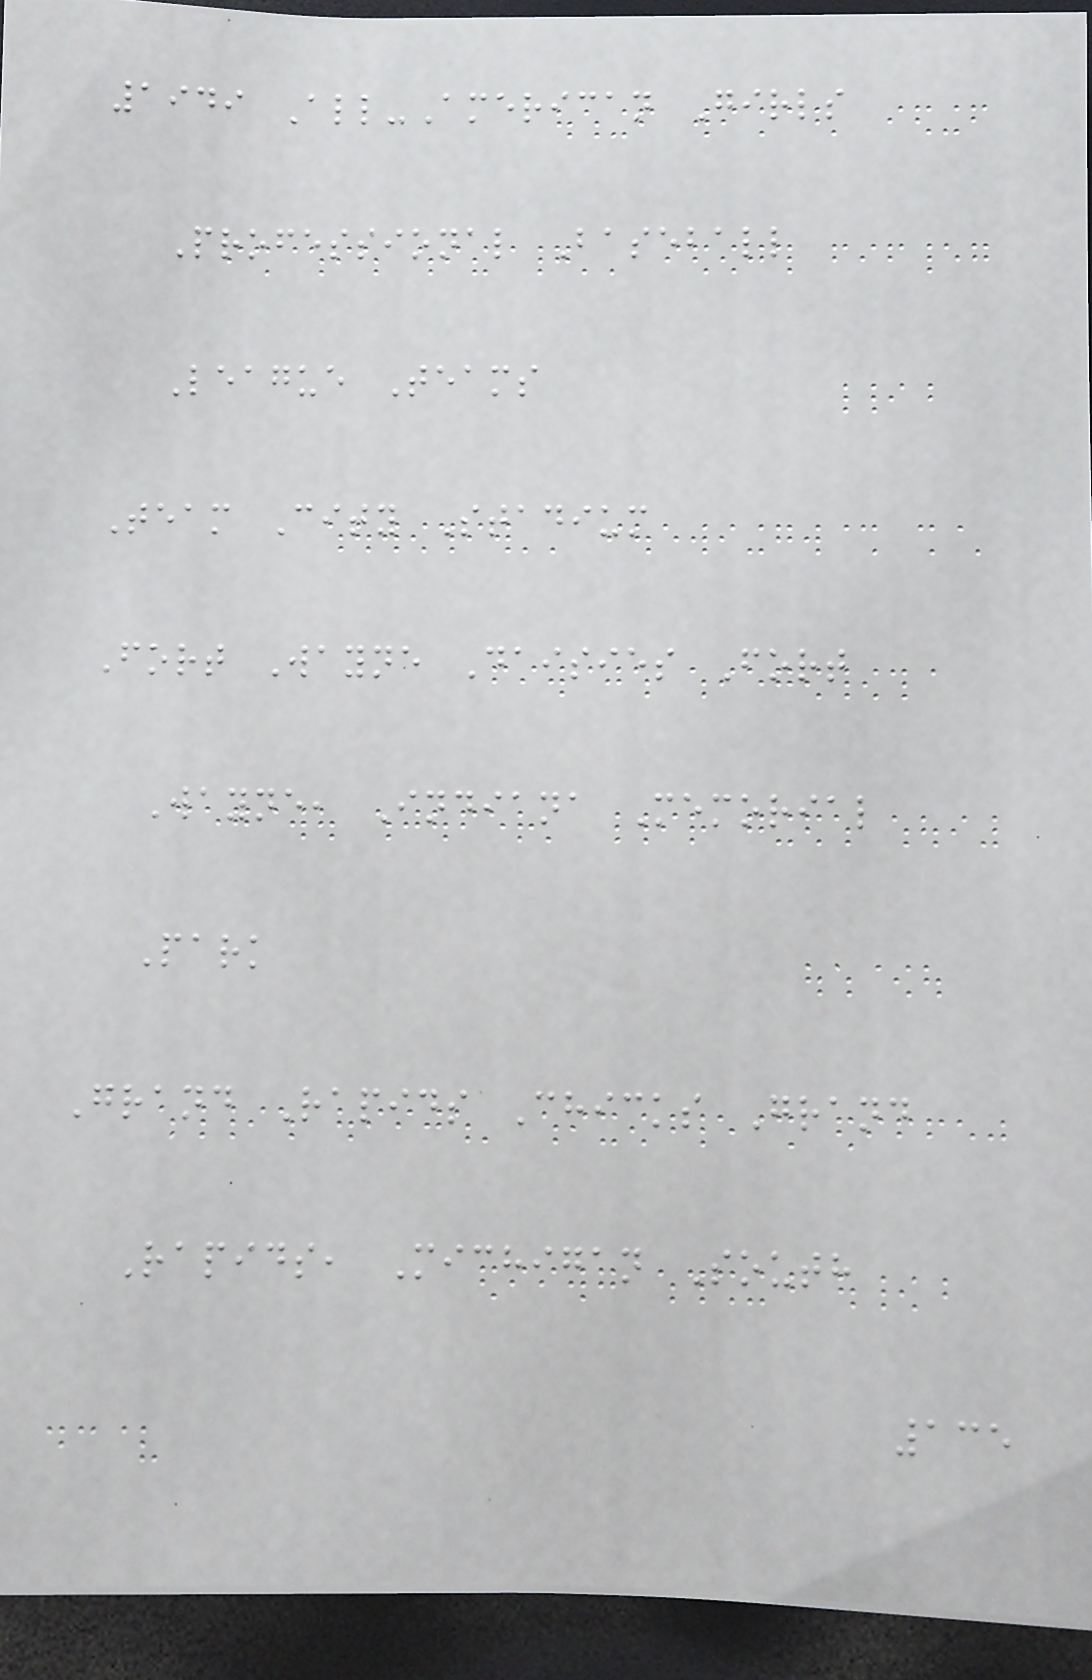1949 All-American Girls
Professional Baseball
League Teams
Team City Stadium
Fort Wayne Daisies Fort
Wayne, Indiana Memorial
Park
Grand Rapids Chicks Grand
Rapids, Michigan South
135
